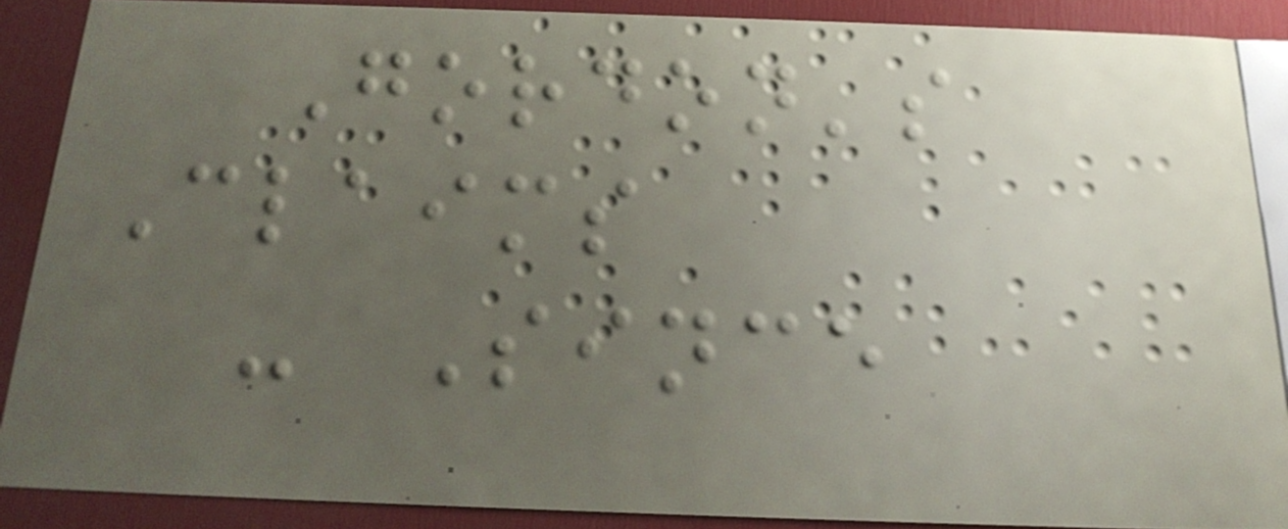Gordon's
Claims
- Since
